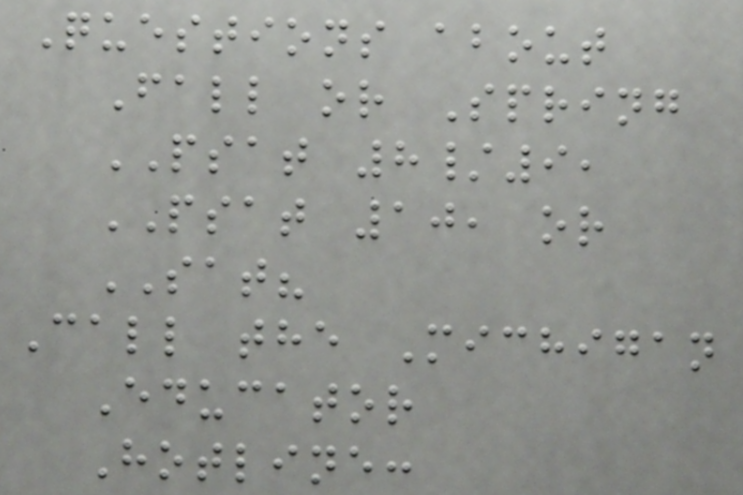Questions about
Fall or Spring
PSAT 8/9,
PSAT 10, or
SAT?
Call the Michigan
Educator
Hotline:
